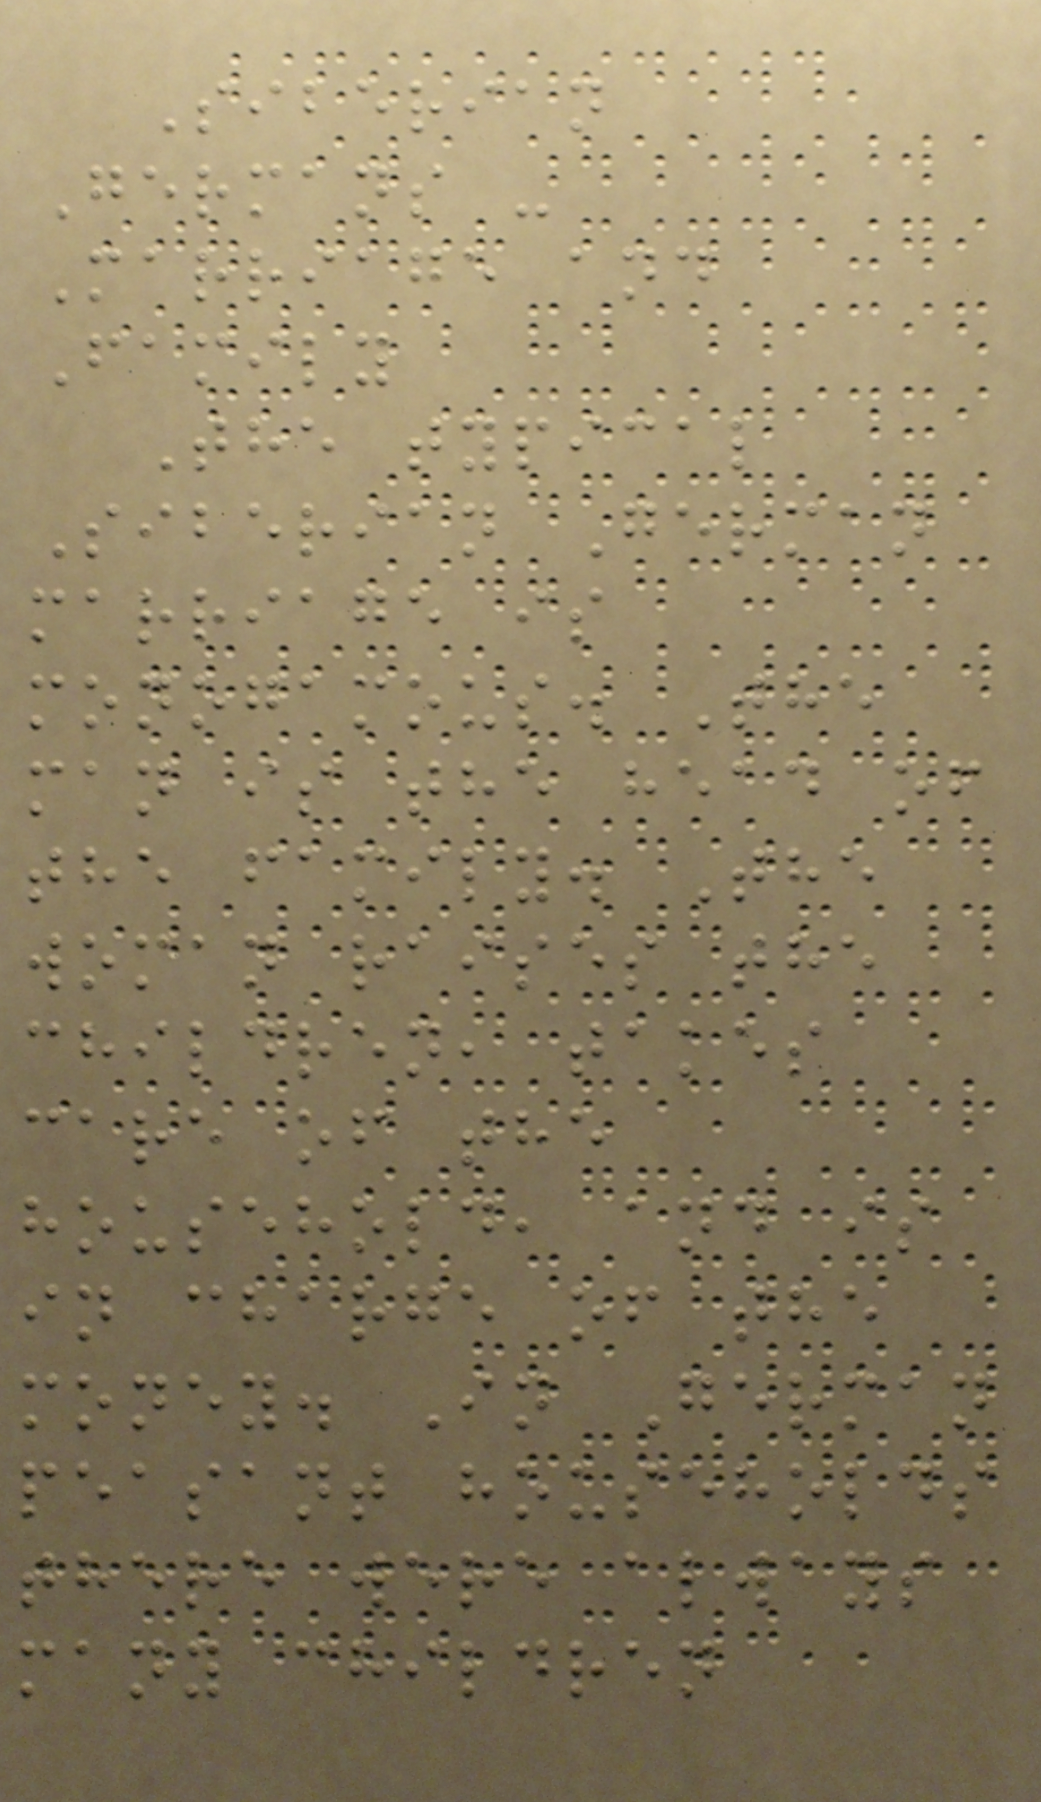Siberian
Germans -
Marriage and
Family
The typical
Siberian German
marriage is
monogamous. The
man is the head of
the family. The
woman raises the
children, takes
care of the
household, and is
in charge of the
money. In German
peasant households
there were always
many children
